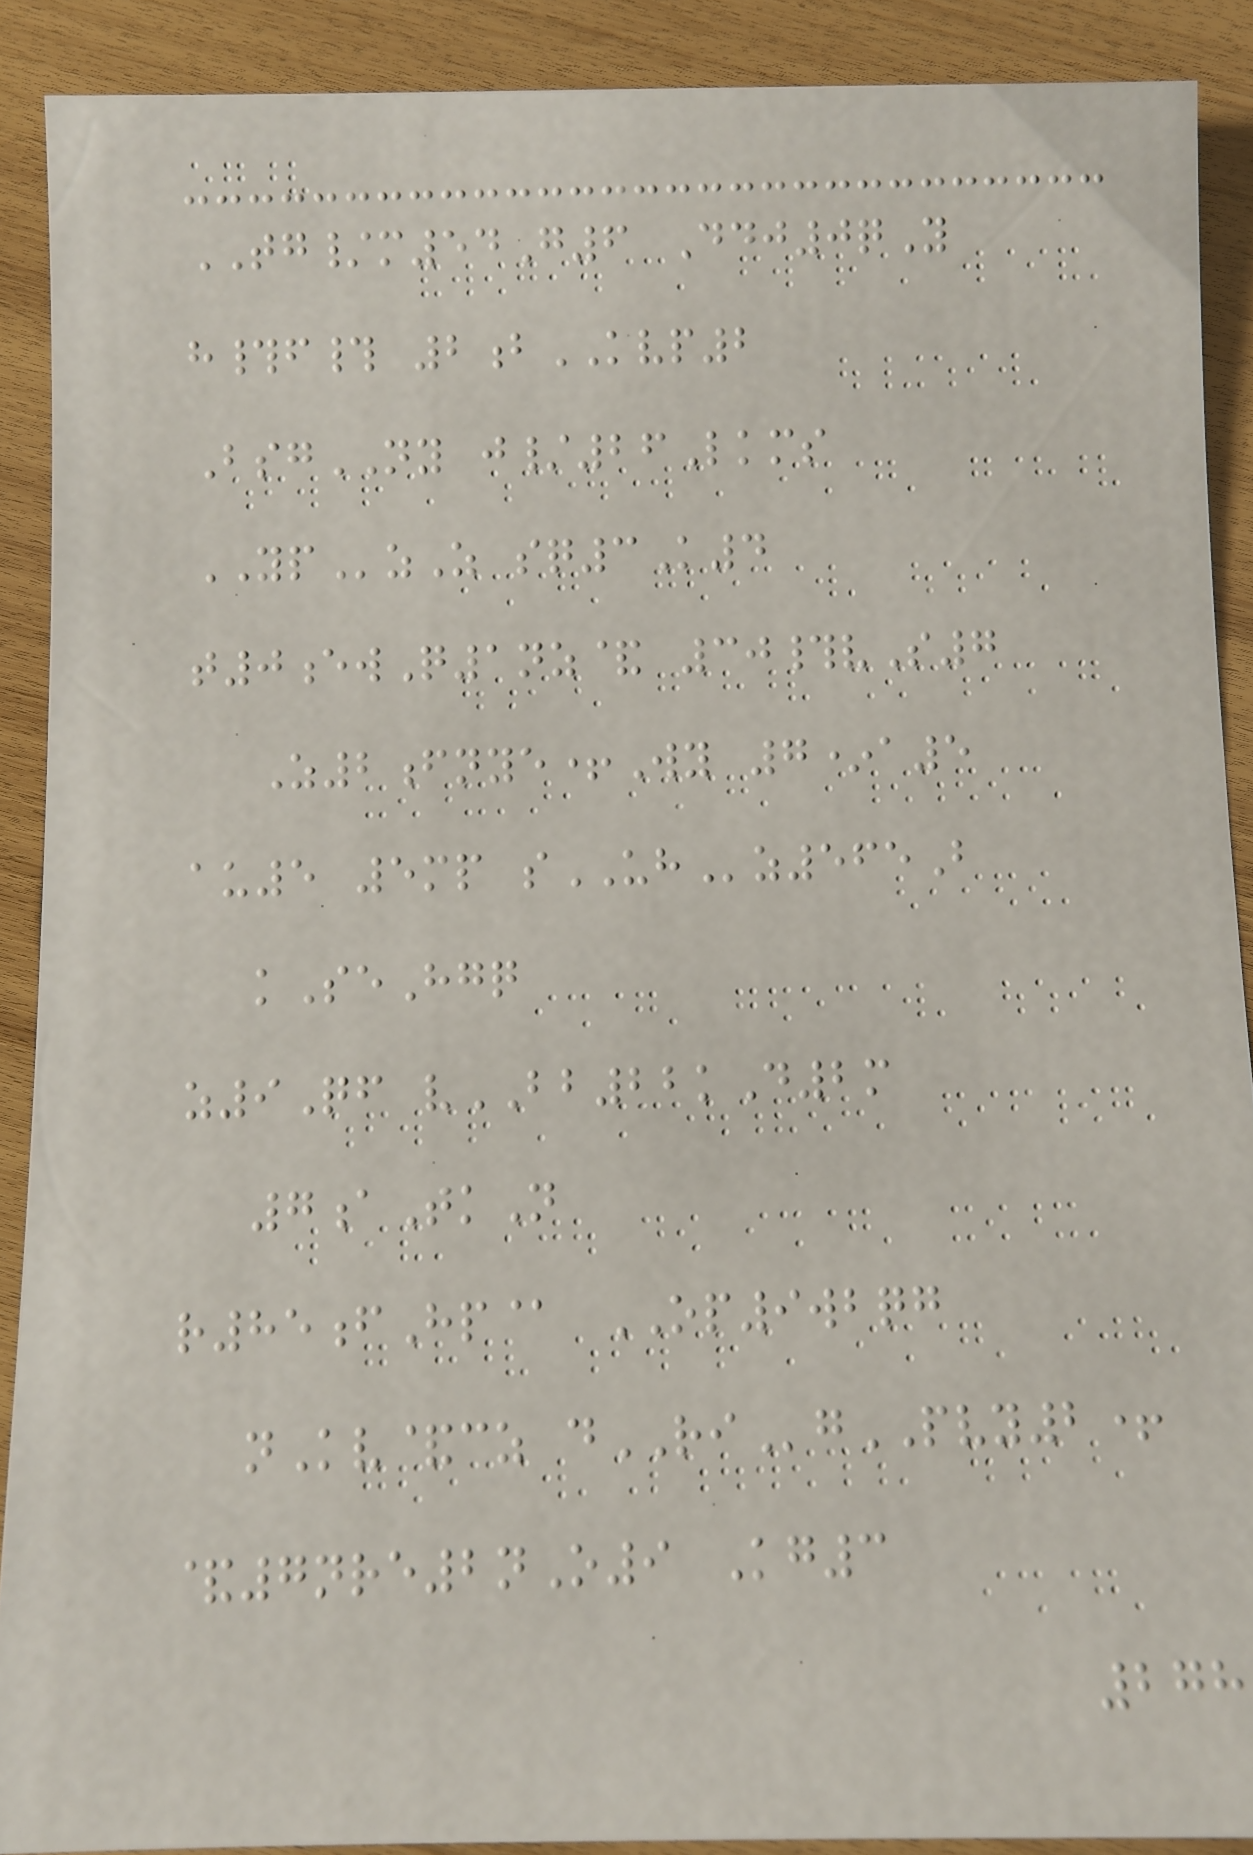TG/m54G6 Ddj0qY
h#f# 2bKVP2
BsgNY j/26Lkms
YPzZ sq3K4
t0ewQ1nz& 30#vS7
Z2fnye+Wy 7*a5
au5 5mp sUHz565B
kSeHgq
z9Qf vBB22kD2m
7aTkN
r85fHp@ OP9wbqg
nKv&cz dRIgPVY2+
&7nre2nO9 Kg3
278
